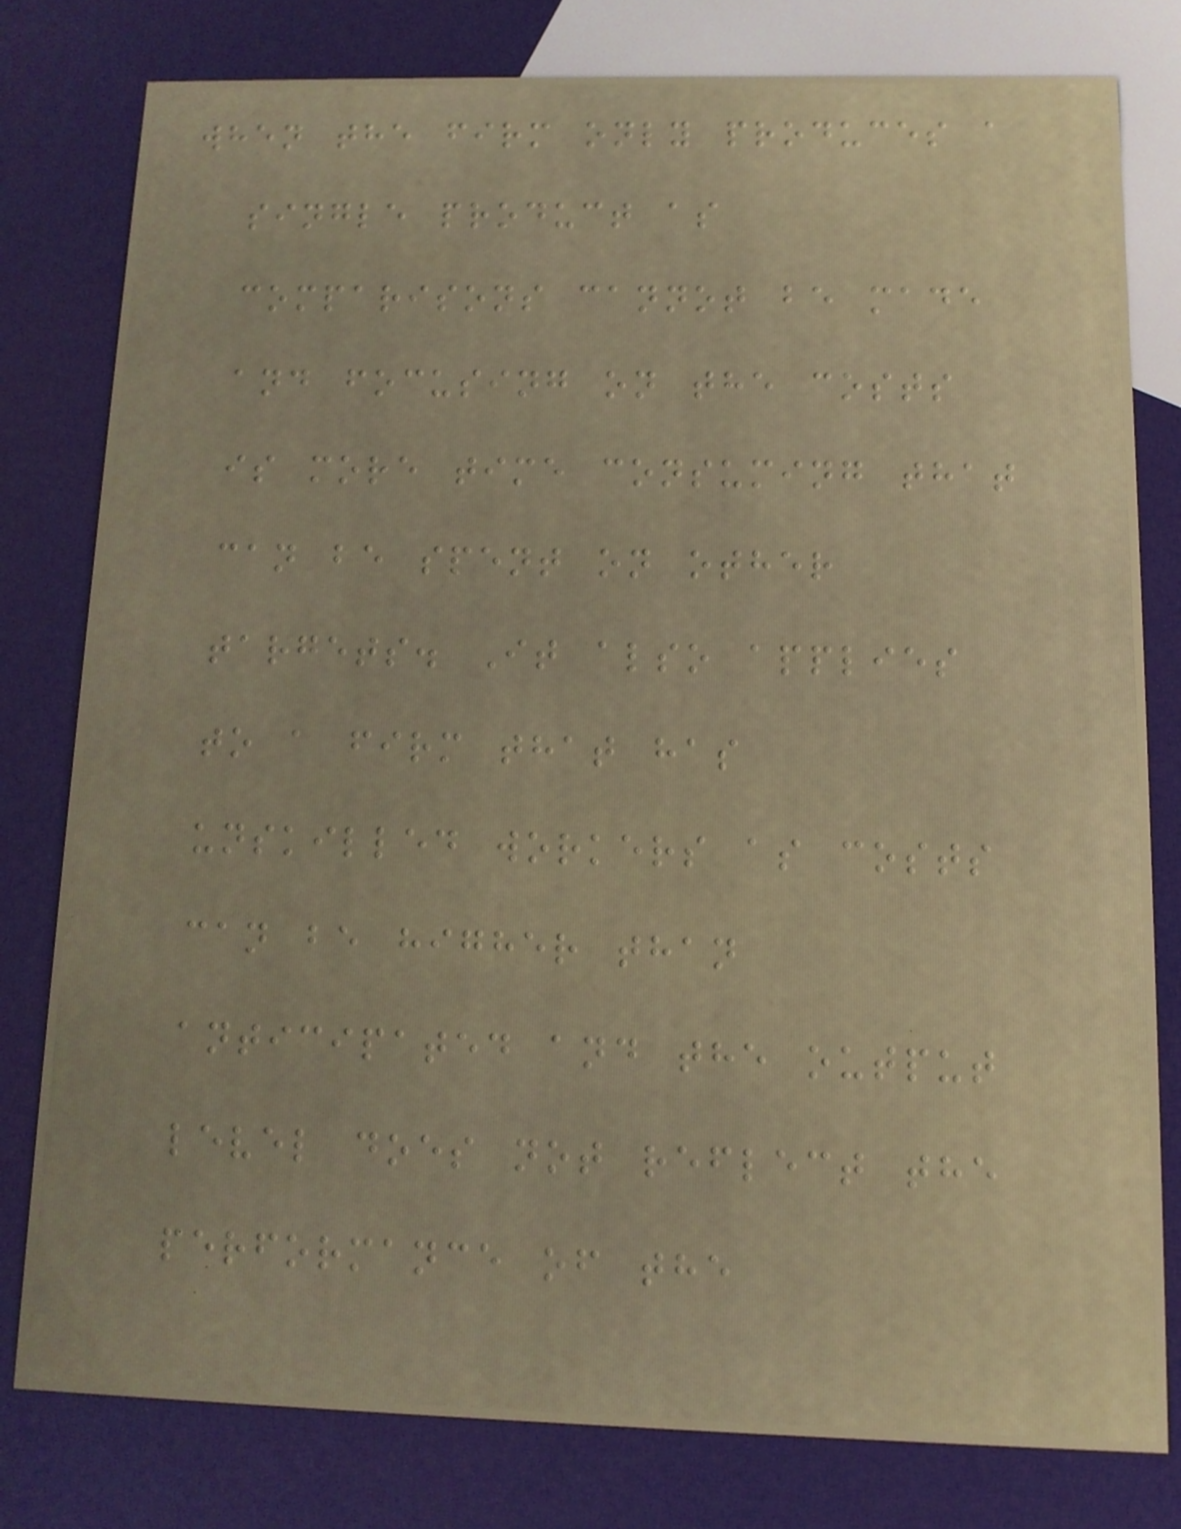when the firm only produces a
single product as
comparisons cannot be made
and focusing on the costs
is more time consuming that
can be spent on other
targets. It also applies
to a firm that has
unskilled workers as costs
can be higher than
anticipated and the output
level does not reflect the
performance of the
